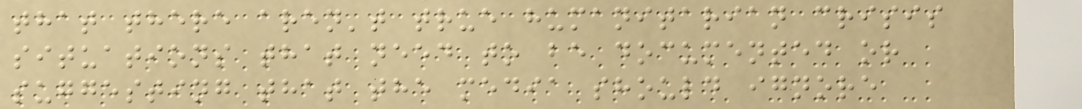that there aren't true humanitarian crisis
situations that need to be documented or
suggesting that the media should ignore
